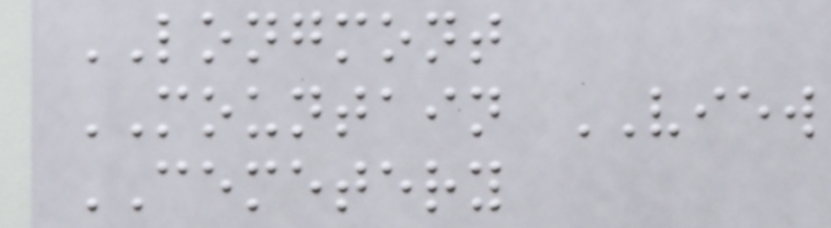LONGMONT
MOUNTAIN VIEW
CEMETERY
